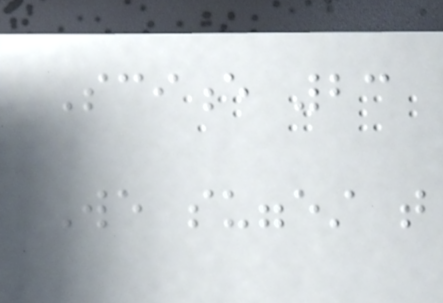Science 23
We suggest that
